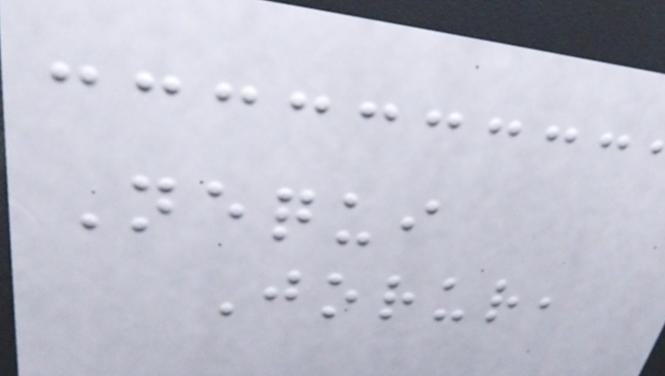Nequi
Jorur,
